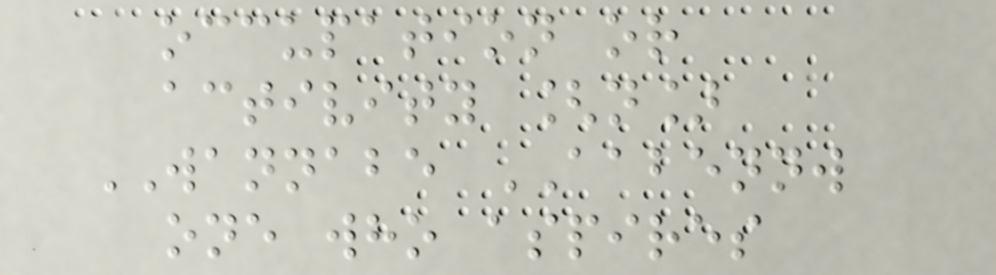occupation or
activity [n]
WANNABE AABENNW
one who aspires
